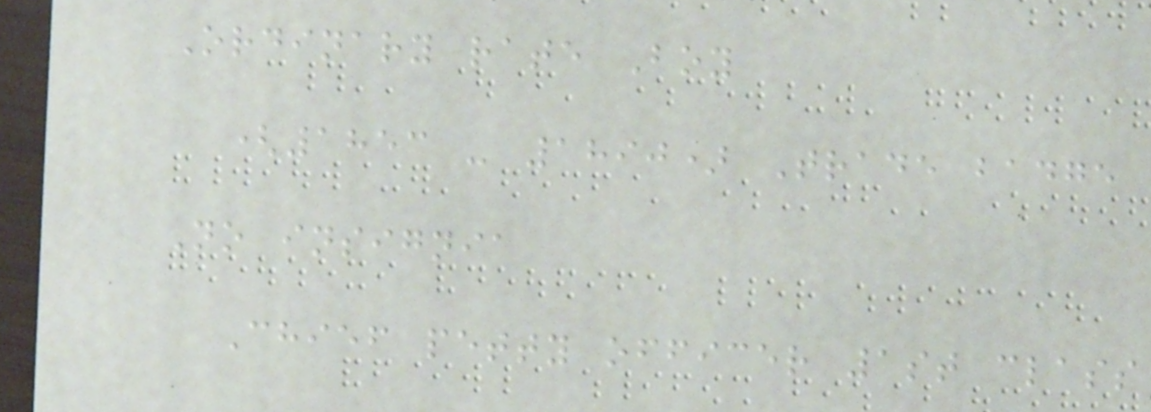Ordinary rate Boy
(1853 - 1890) Trade badge
No insignia
Chief petty officer 1st class
